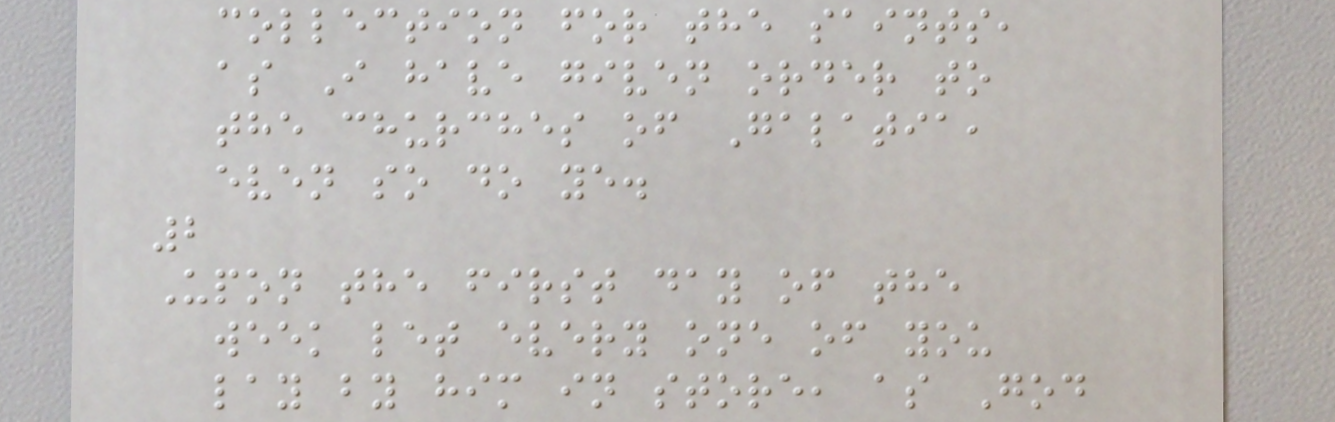collection for the saints,
as I have given order to
the churches of Galatia,
even so do ye.
2
Upon the first day of the
week let every one of you
lay by him in store, as God
